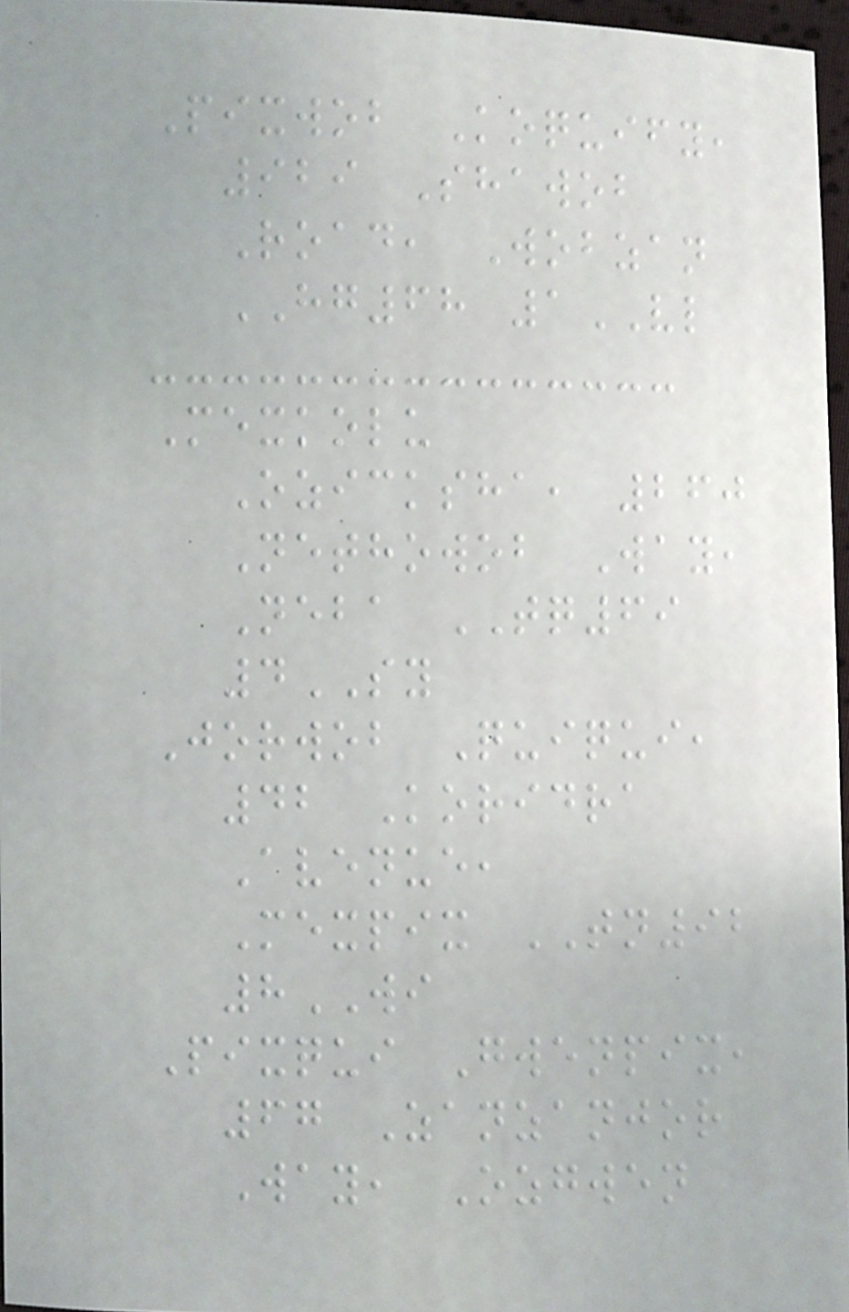Pixwob Koquify,
929 Shawob
Road, Wobzan
HG68 1VL
Mexkolu
Ozicksha, 260
Nethowob Way,
Neba TQ69
4SY
Jorwob Quiqui,
42 Koridra
Avenue,
Mexpix TN92
8WI
Pixqui Gwenpix,
67 Zanzanjor
Way, Ozgwen
